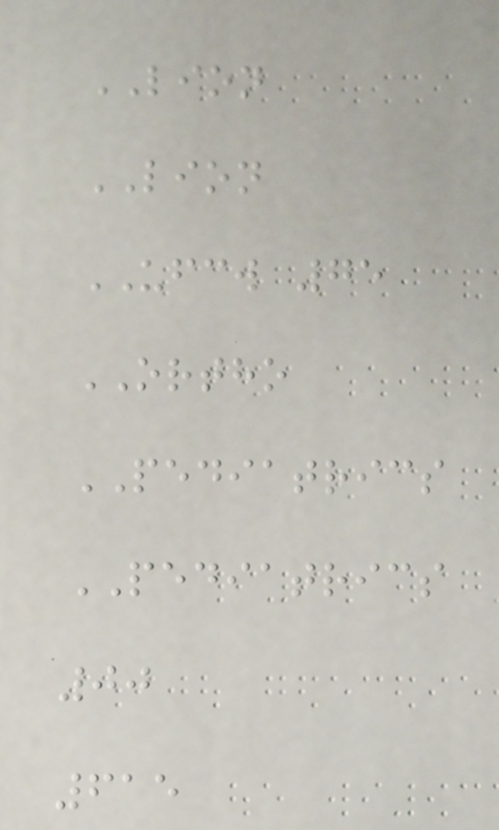LION
LION
UFCW 75
ORTHO
PEDIATRICS
PEDIATRICS
00
615
